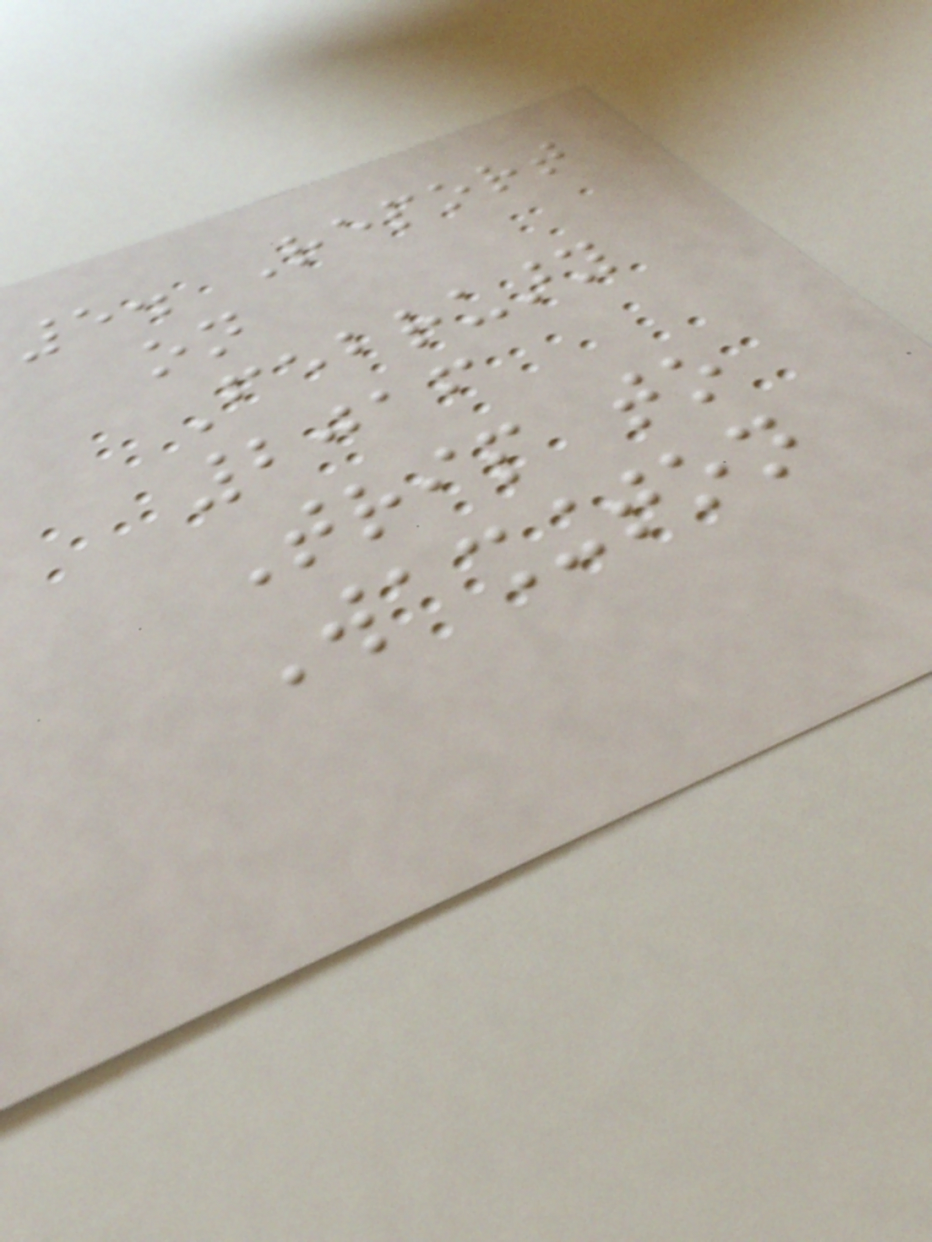5. Report
on
February
2016
Trip to
Washington
